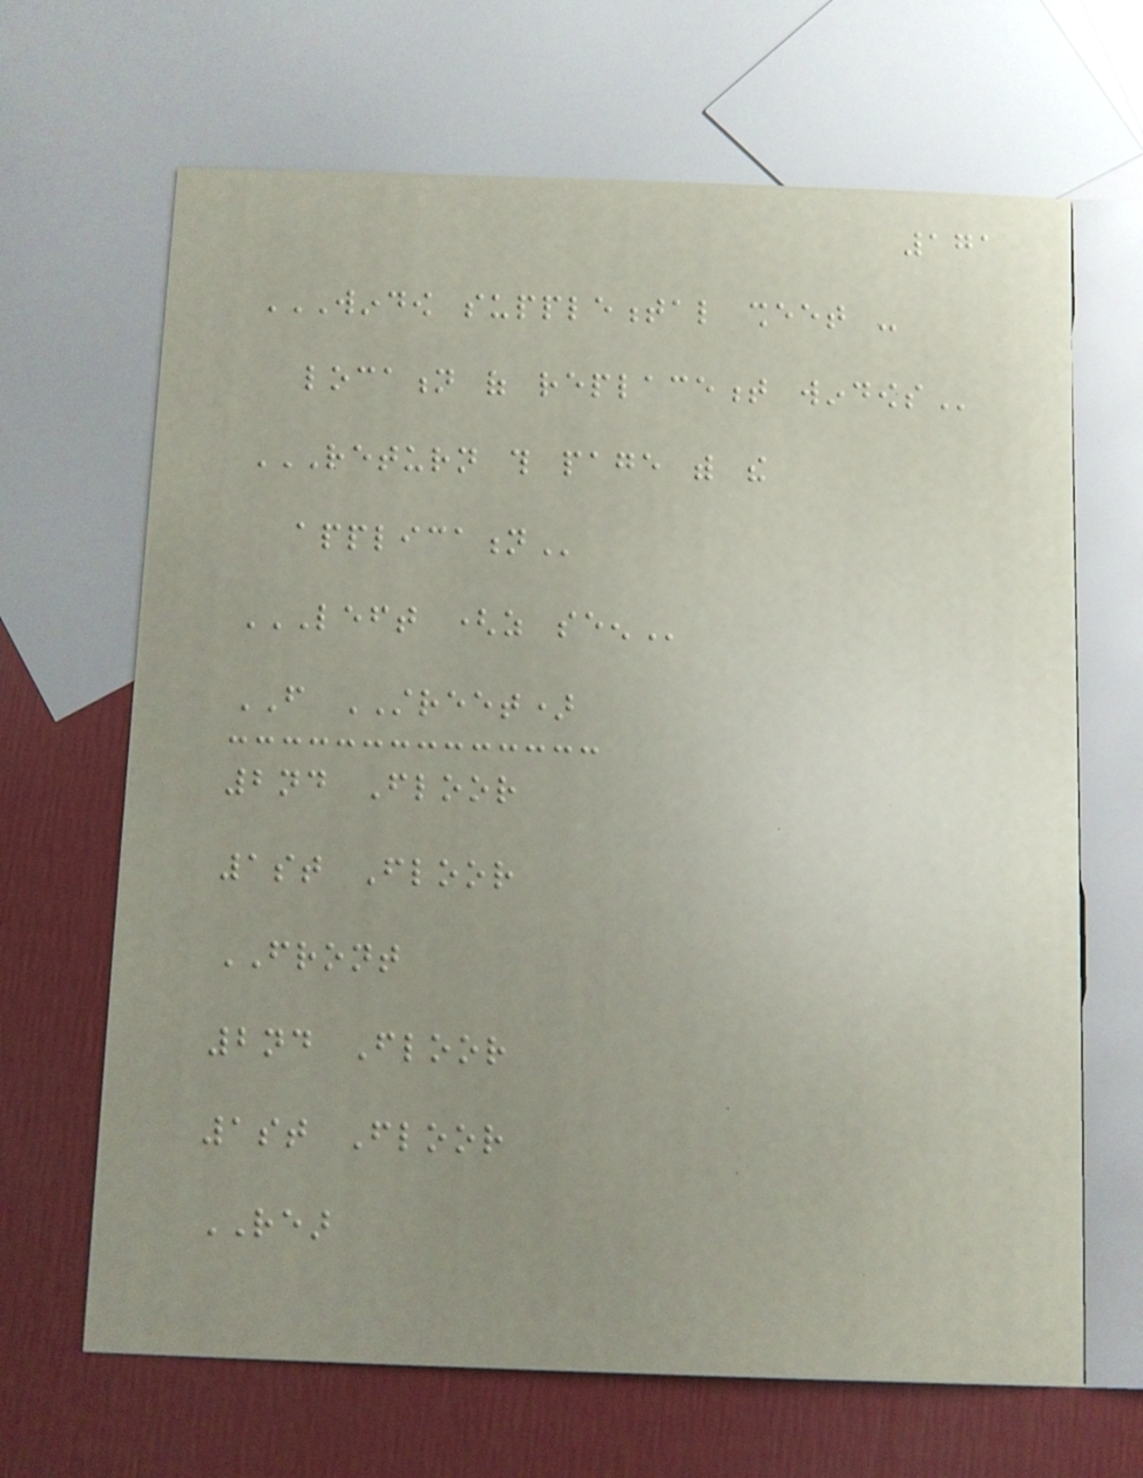171
WINDOW SUPPLEMENTAL SHEET -
LOCATION OF REPLACEMENT WINDOWS
RETURN THIS PAGE WITH THE
APPLICATION
LEFT (AS SEEN
FROM STREET)
2nd Floor
1st Floor
FRONT
2nd Floor
1st Floor
REAR
